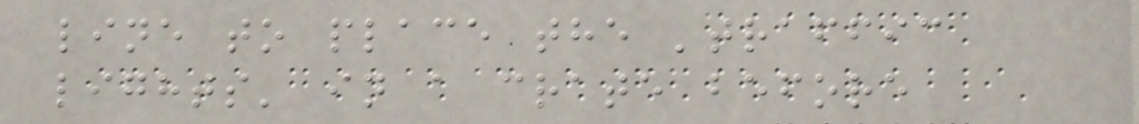line to place the 'traffic
lights' in a crate before
